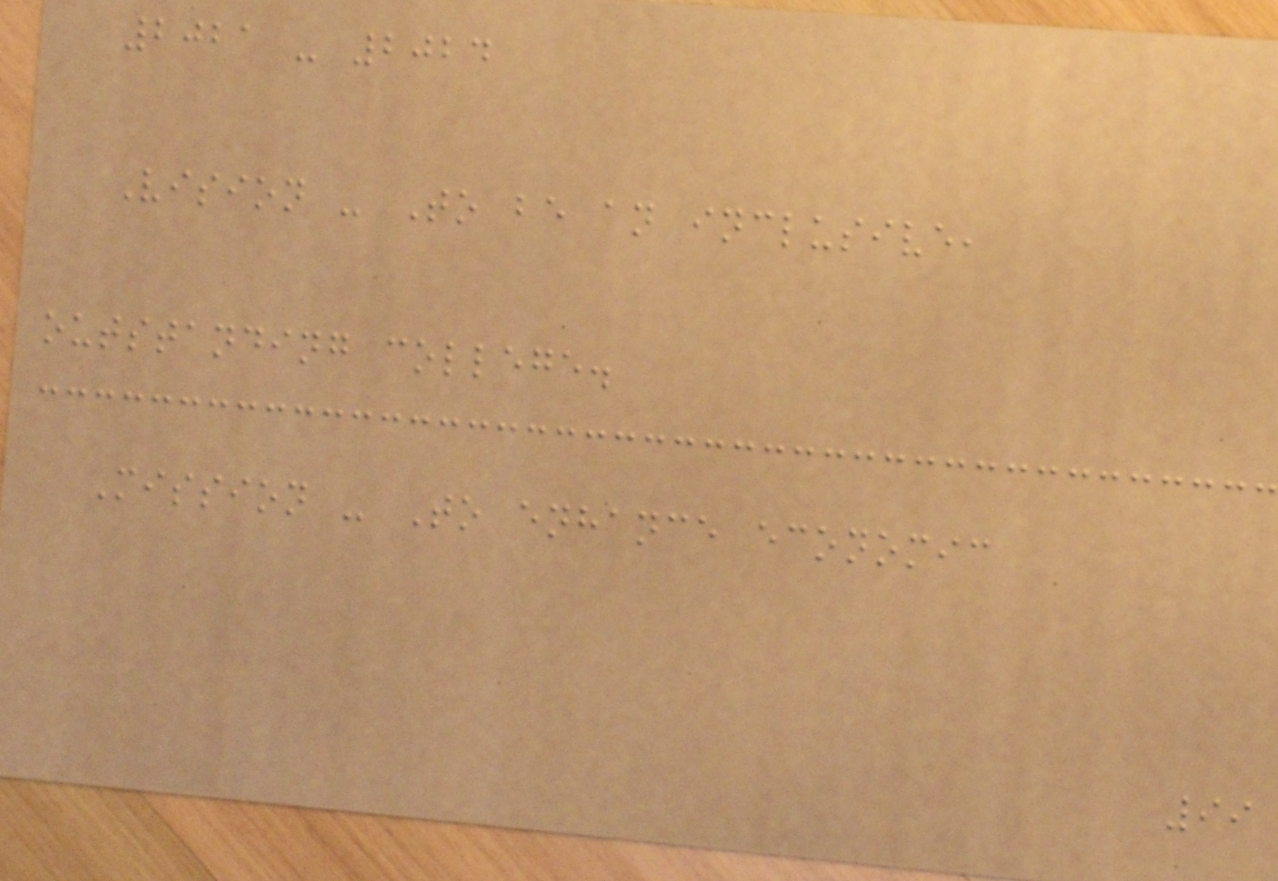2021 - 2024
Vision - To be an inclusive,
outstanding college.
Mission - To enhance economic
99
